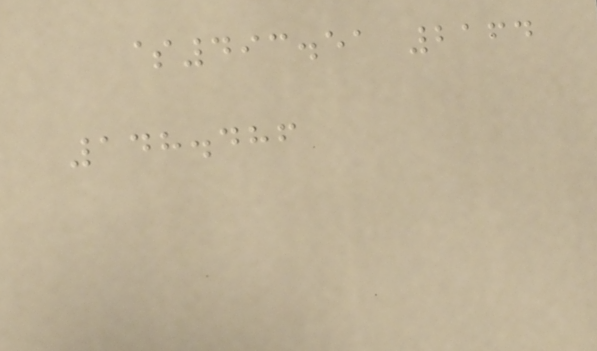$493.51 2164
148.486
